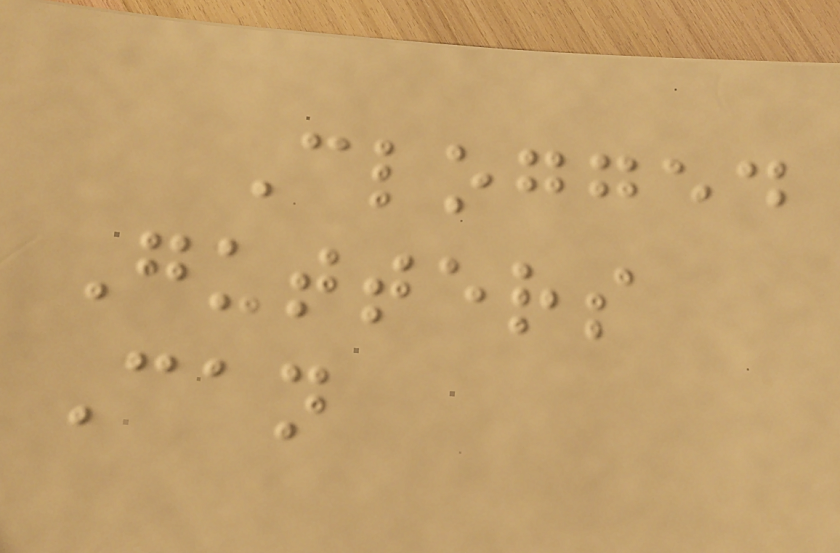Clogged
Gutters
Can
